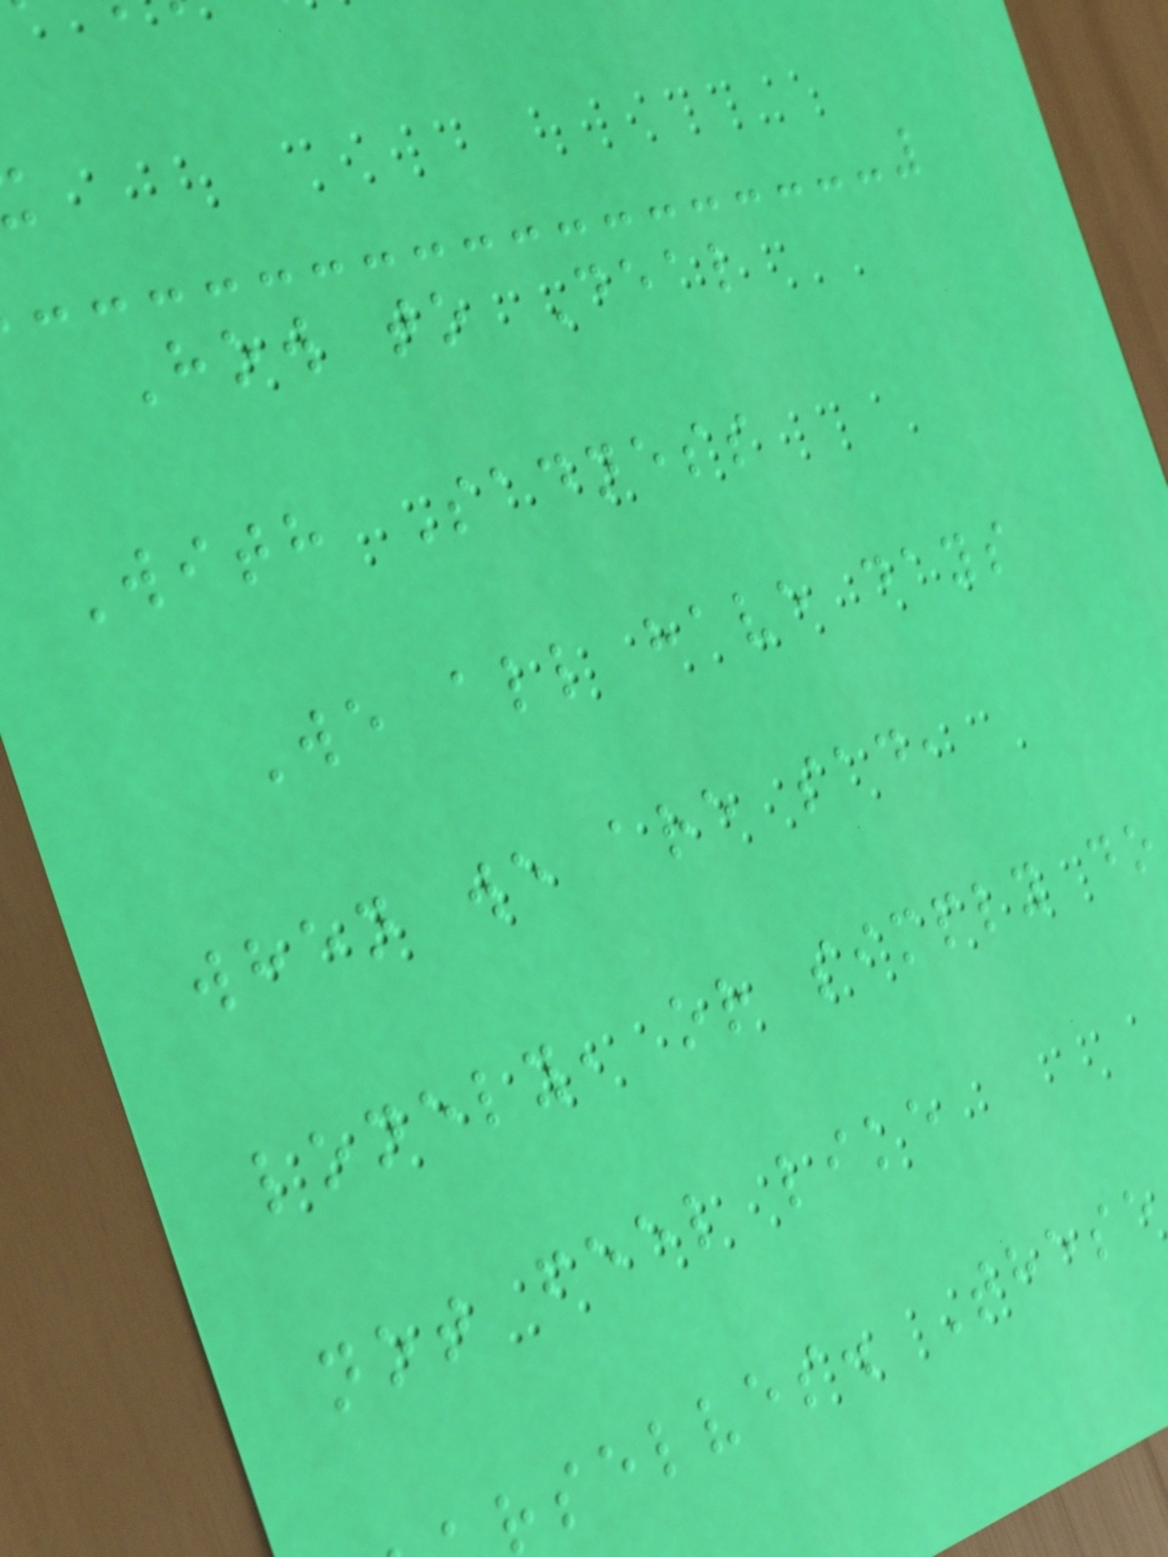How to Deal
With Sadness
We all have days
when we are sad,
lonely, or simply do
not feel like
rselves. These
